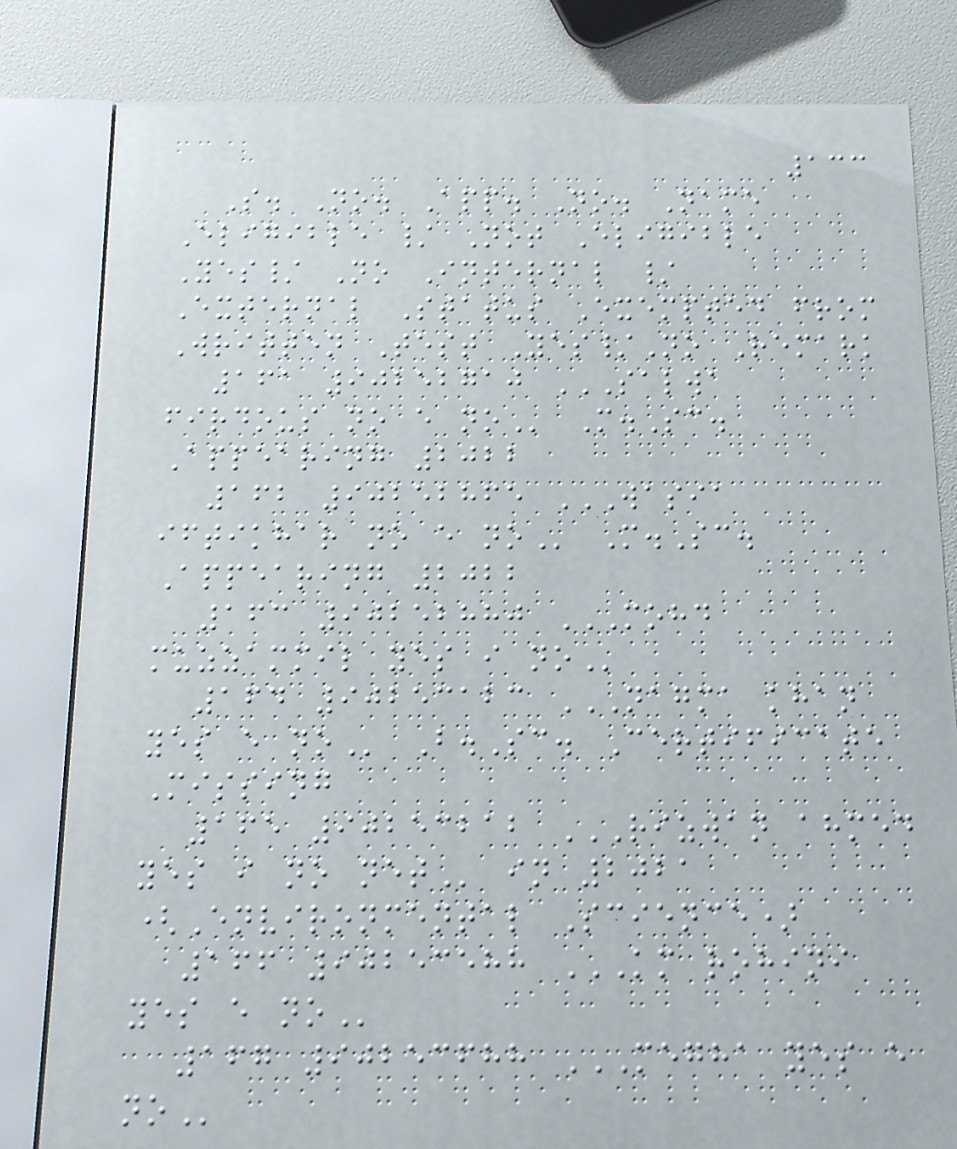133
S. No. App. No. Name
Eligible / Not Eligible
Yes/ No Internal /
External Status Exempted from
Written Test Yes/No Remark
161 90252710 SALWA
FIRDOUS NO E NO M.Sc.
Appearing 2022
162 90252865 WASIA
IFTIKHAR NO E NO M.Sc.
Appearing 2022
163 90252880 MOHD
MUZZAMMIL YES I NO
164 90253123 NAGMA KHAN
YES E NO B.Sc. Certificate
Missing
165 90253212 RIZWAN AHMED
YES I NO NET in 2021
(Environmental Science)
166 90253588 KM ROHINI
YES E NO
167 90253688 MEGHA YES E
NO
